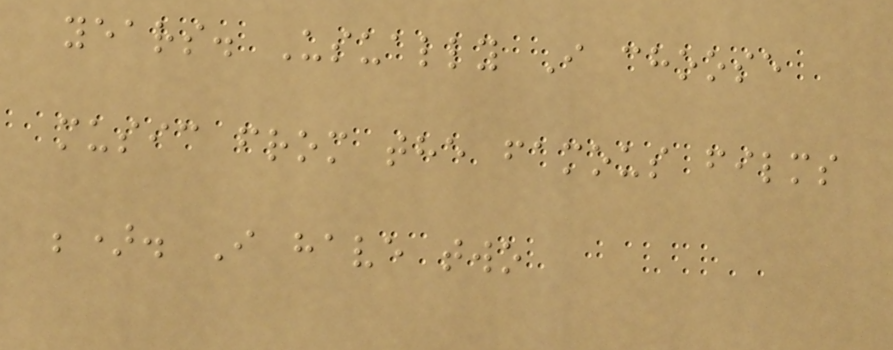years. Usually I choose
music from the famous films
;). I have two
